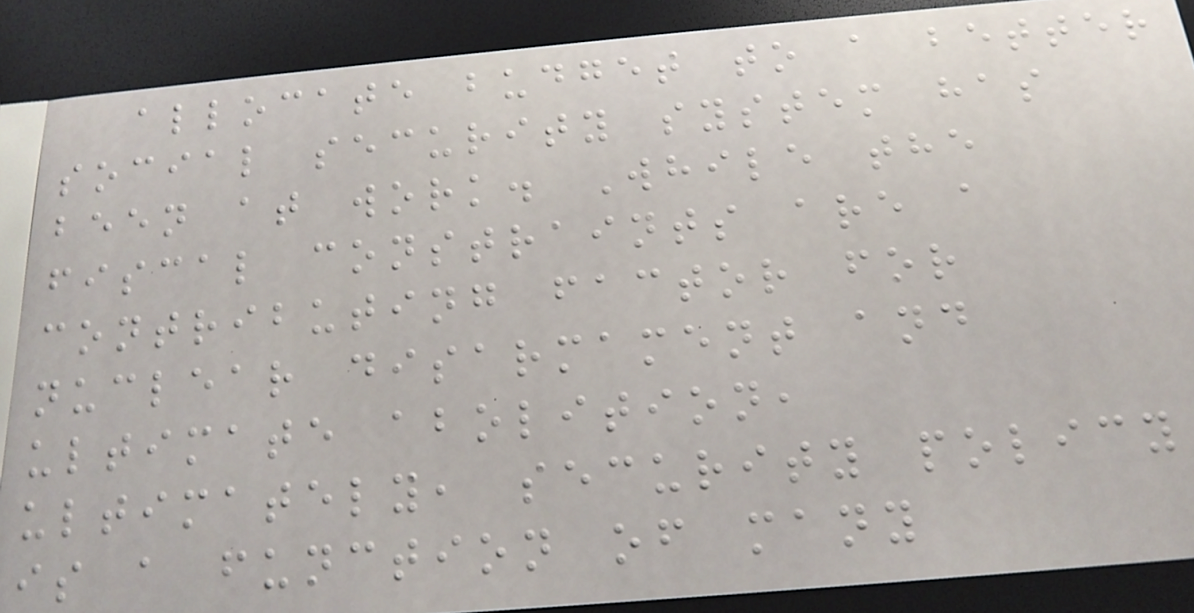allocate budget to a better
social security system has
been at work. While the
fiscal constraints are a
contributing factor for
nuclear disarmament and
ultimate abolition,
ultimately, security policy
is a function of many
